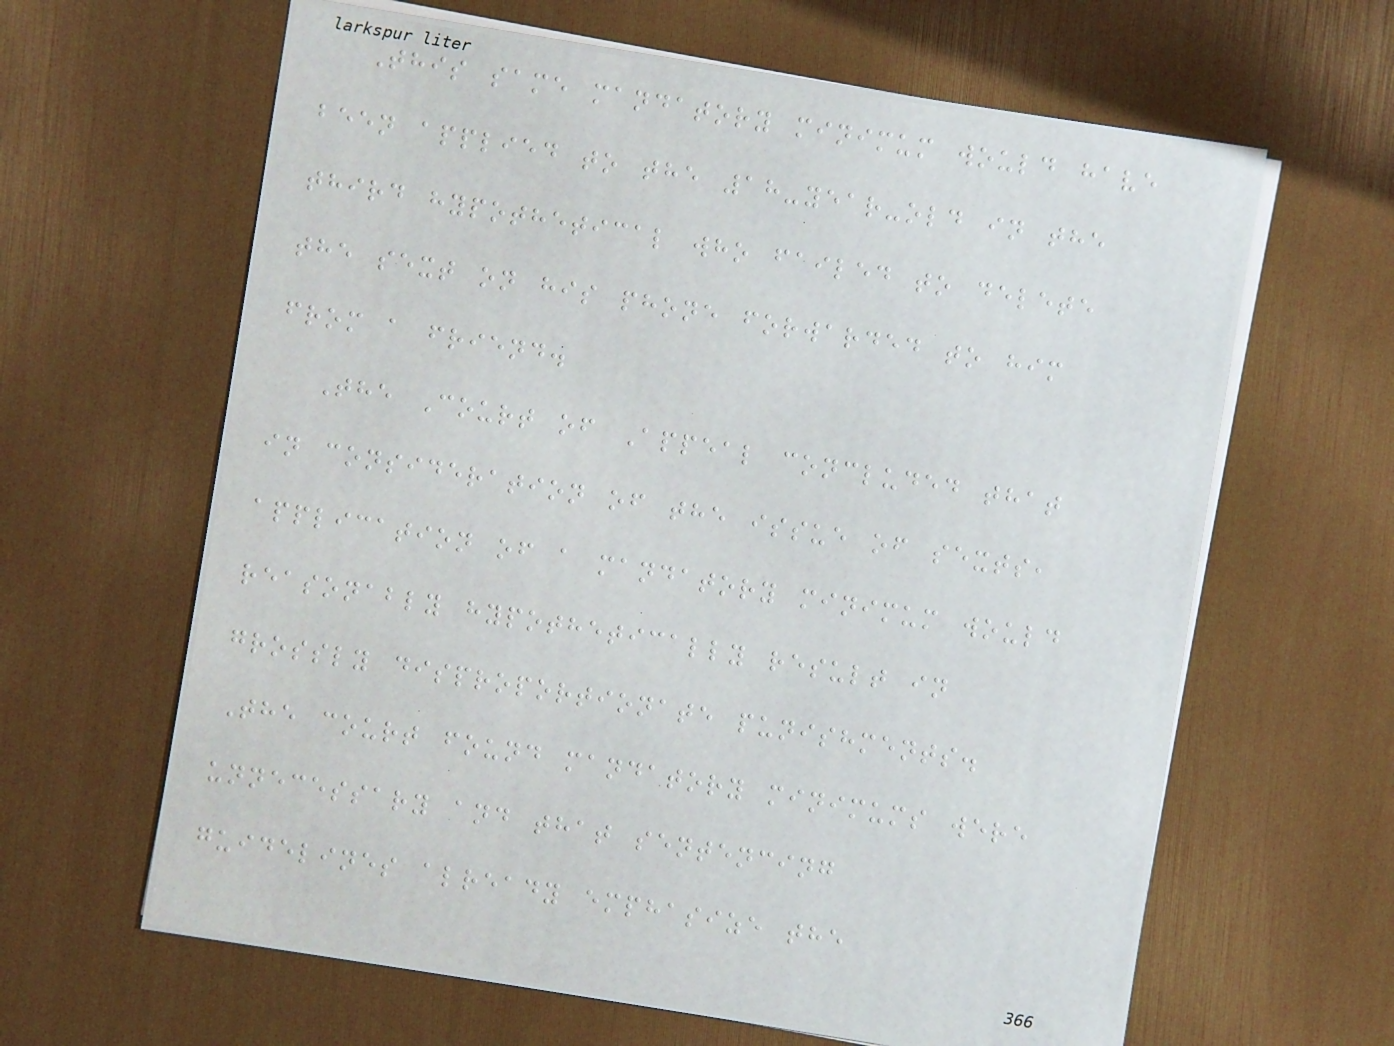This same mandatory minimum would have
been applied to the 18-year-old in the
third hypothetical who failed to delete
the sext on his phone forwarded to him
from a friend.
The Court of Appeal concluded that
in consideration of the issue of sexts,
application of a mandatory minimum would
reasonably hypothetically result in
grossly disproportionate punishments.
The court found mandatory minimums were
unnecessary and that sentencing
guidelines already emphasize the
